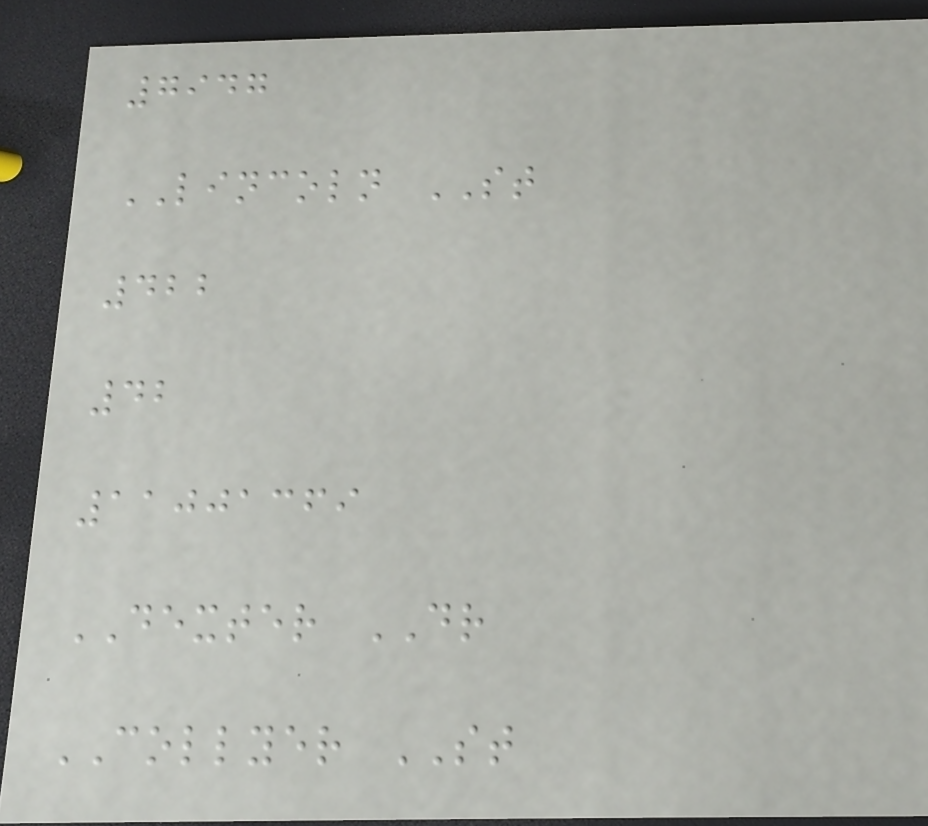7947
LINCOLN ST
422
42
11001369
DEXTER DR
COLLYER ST
